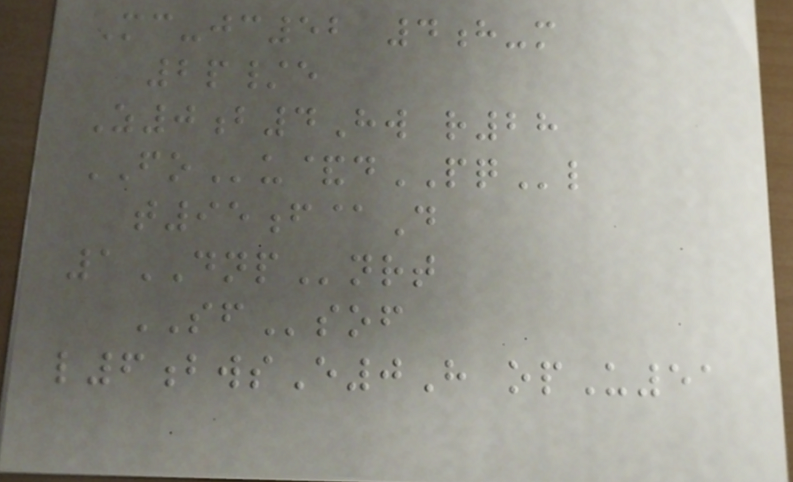Mc-jc52 4h-m
2p/e
Z0b4Hw r28
FOu&dPQl
t95f@D
1DNPnrt
SFsof
l6bwsE0H opU51
